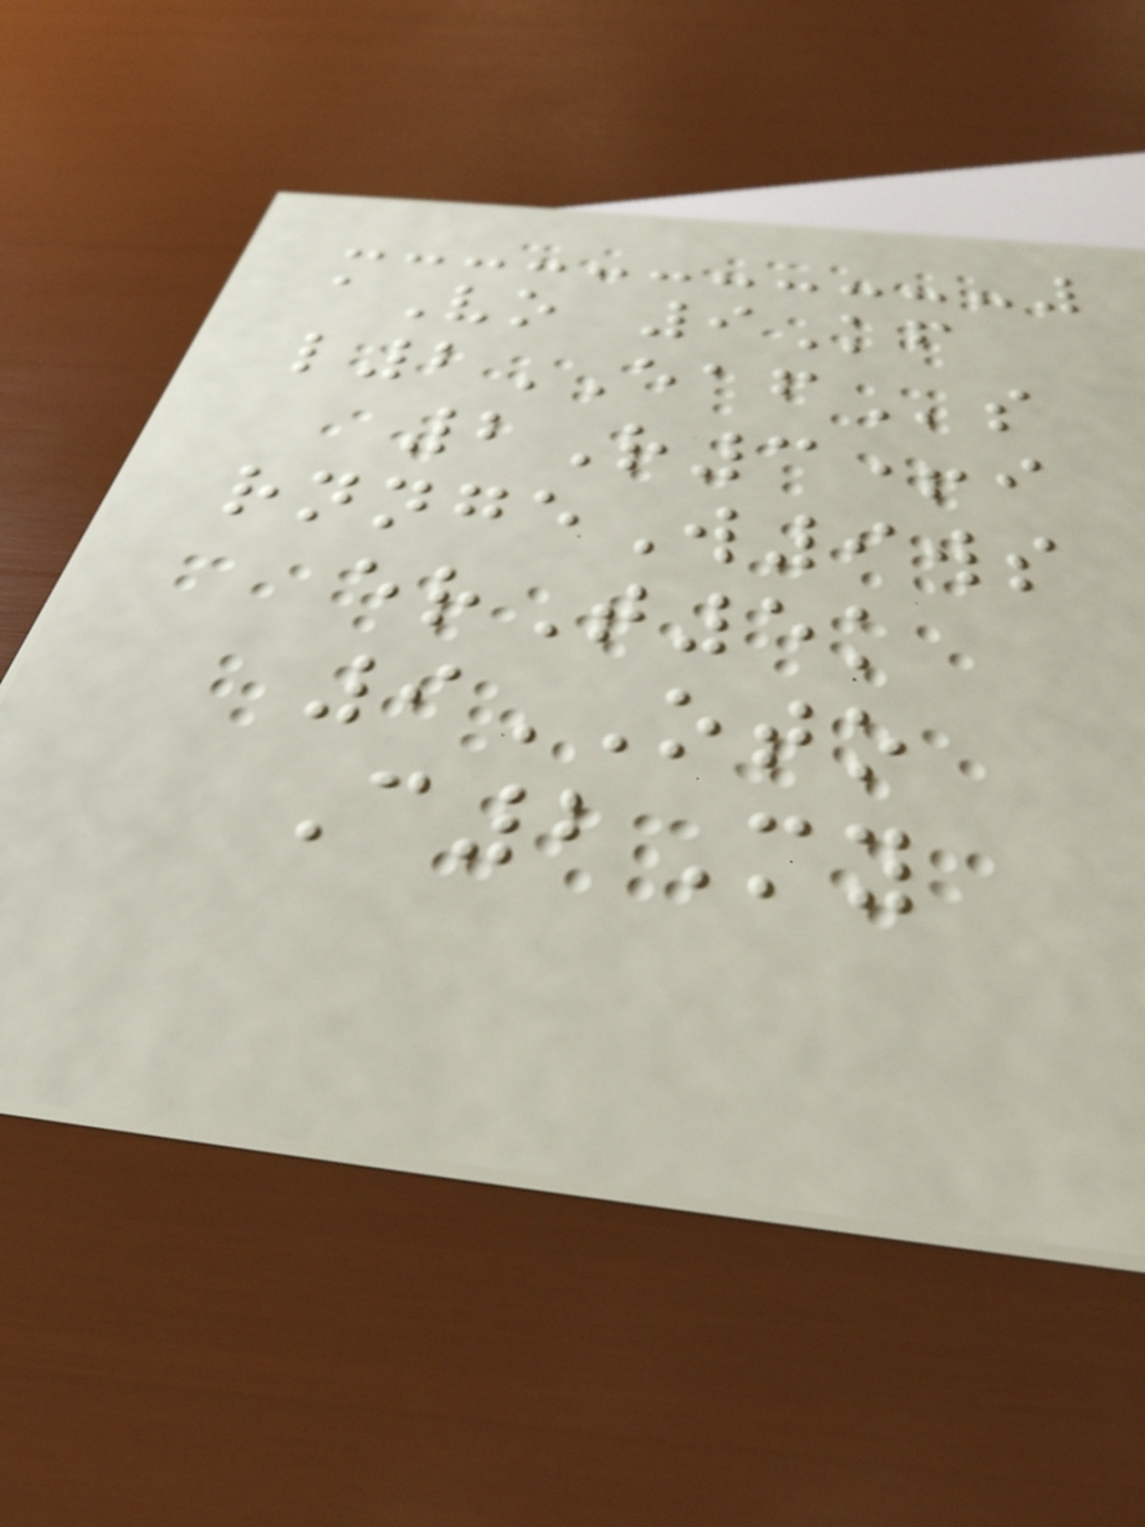aVo 9Kf
l2EAFs
2R3+i
rnngeW9ws
erT5k
9OTO
C2My
